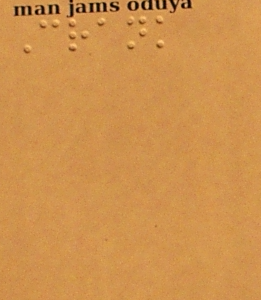Crank
